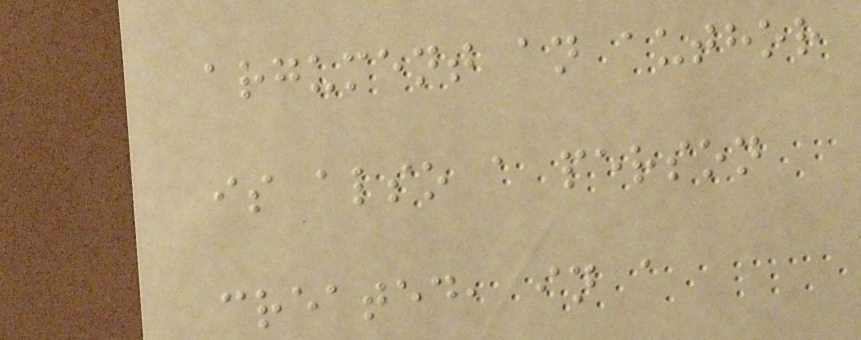argument an author
is also a person
created, in a
